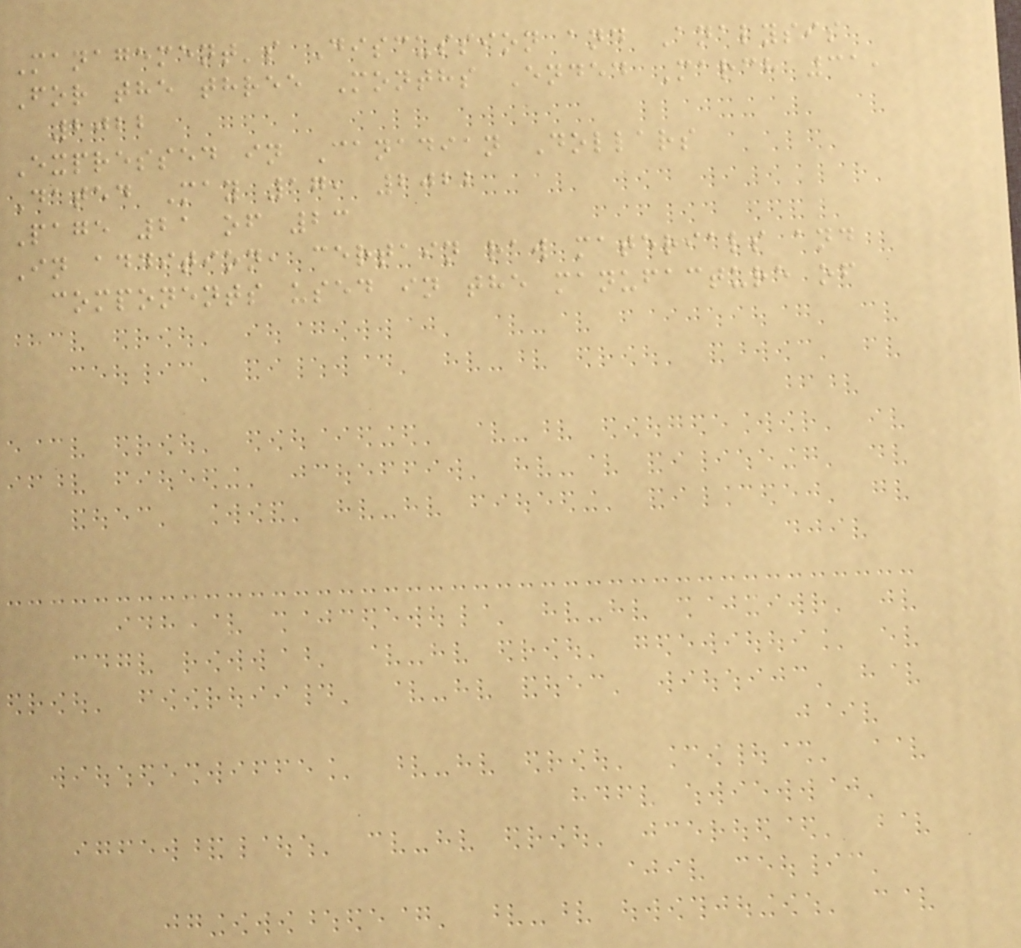Management's Discussion and Analysis
For the three Months Ended March 31,
2022
Expressed in Canadian Dollars
Dated May 17, 2022
Page 21 of 23
In addition, certain raw materials and
components used in the manufacture of
